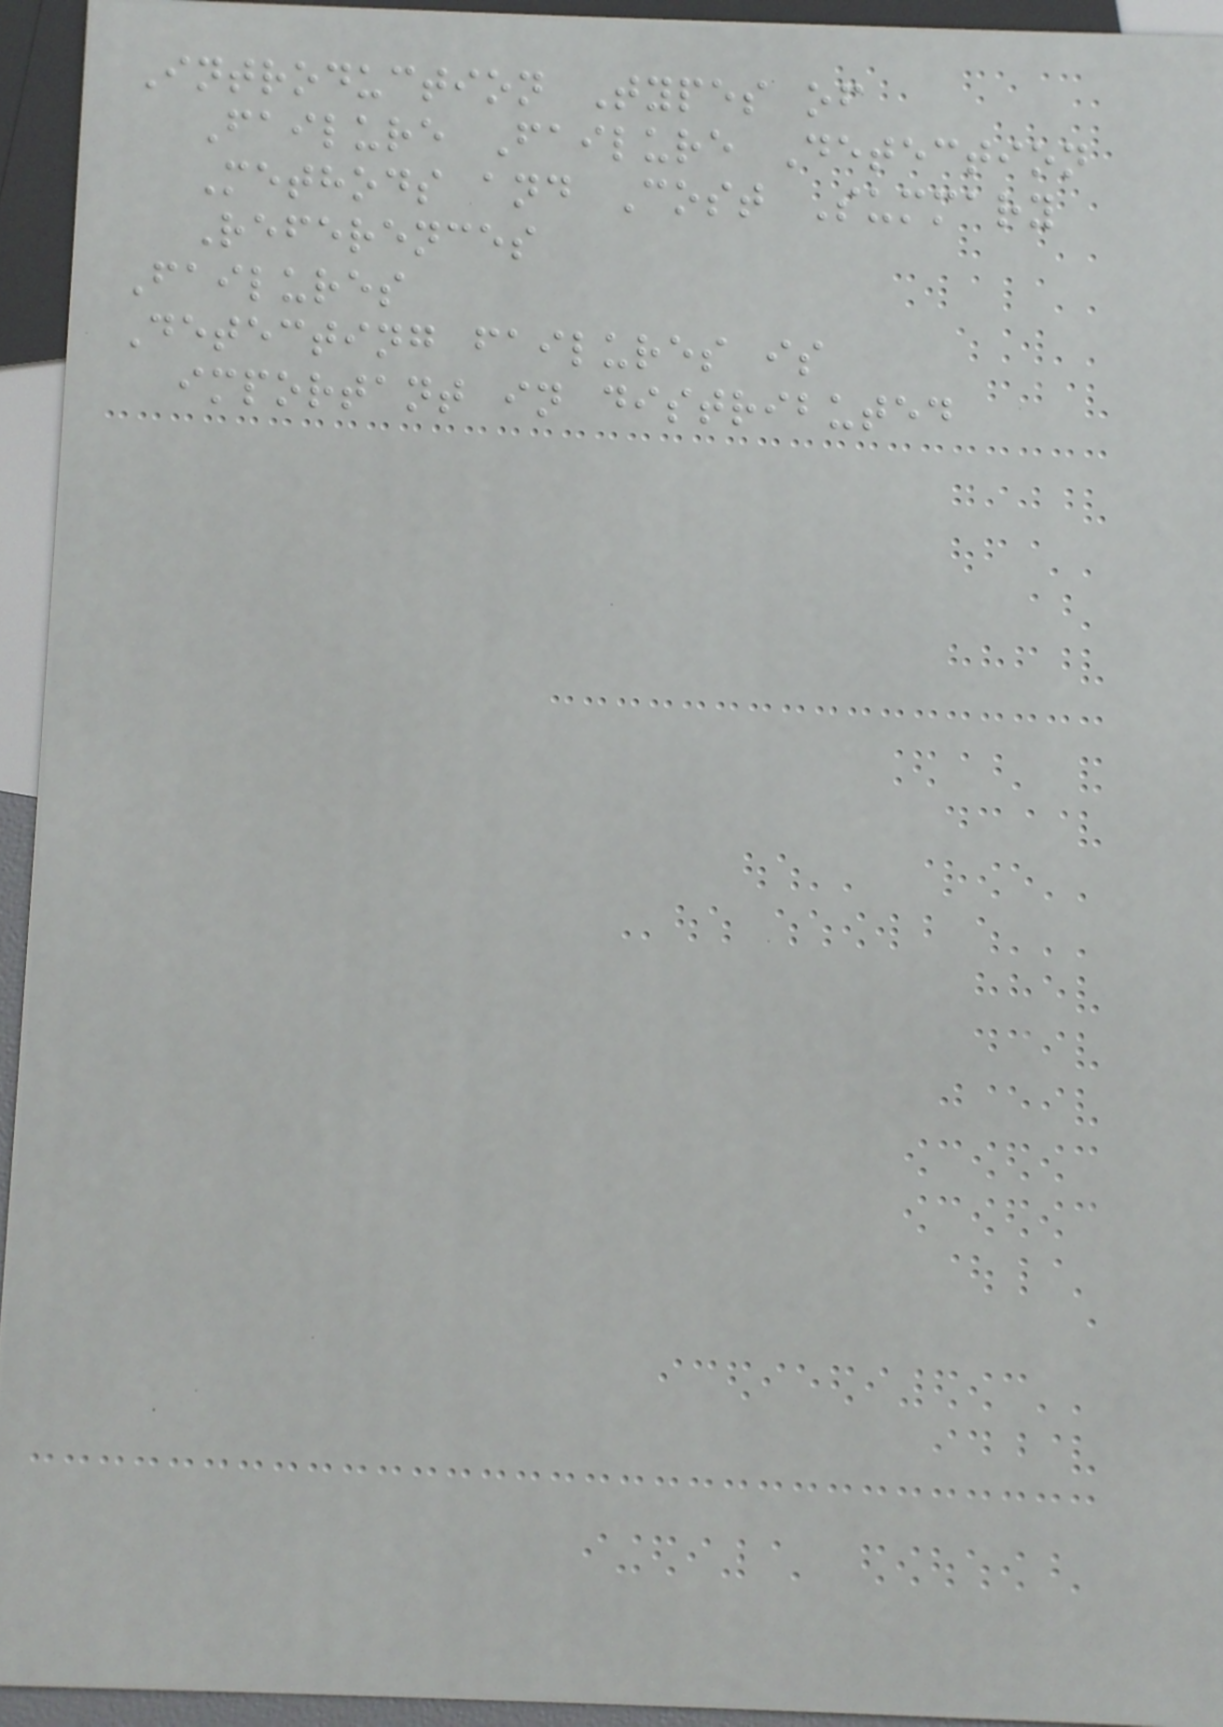Introduction Types of
Failure Failure Detection
Methods and Cost Summary
References
Failures
Detecting failures is
important in distributed
